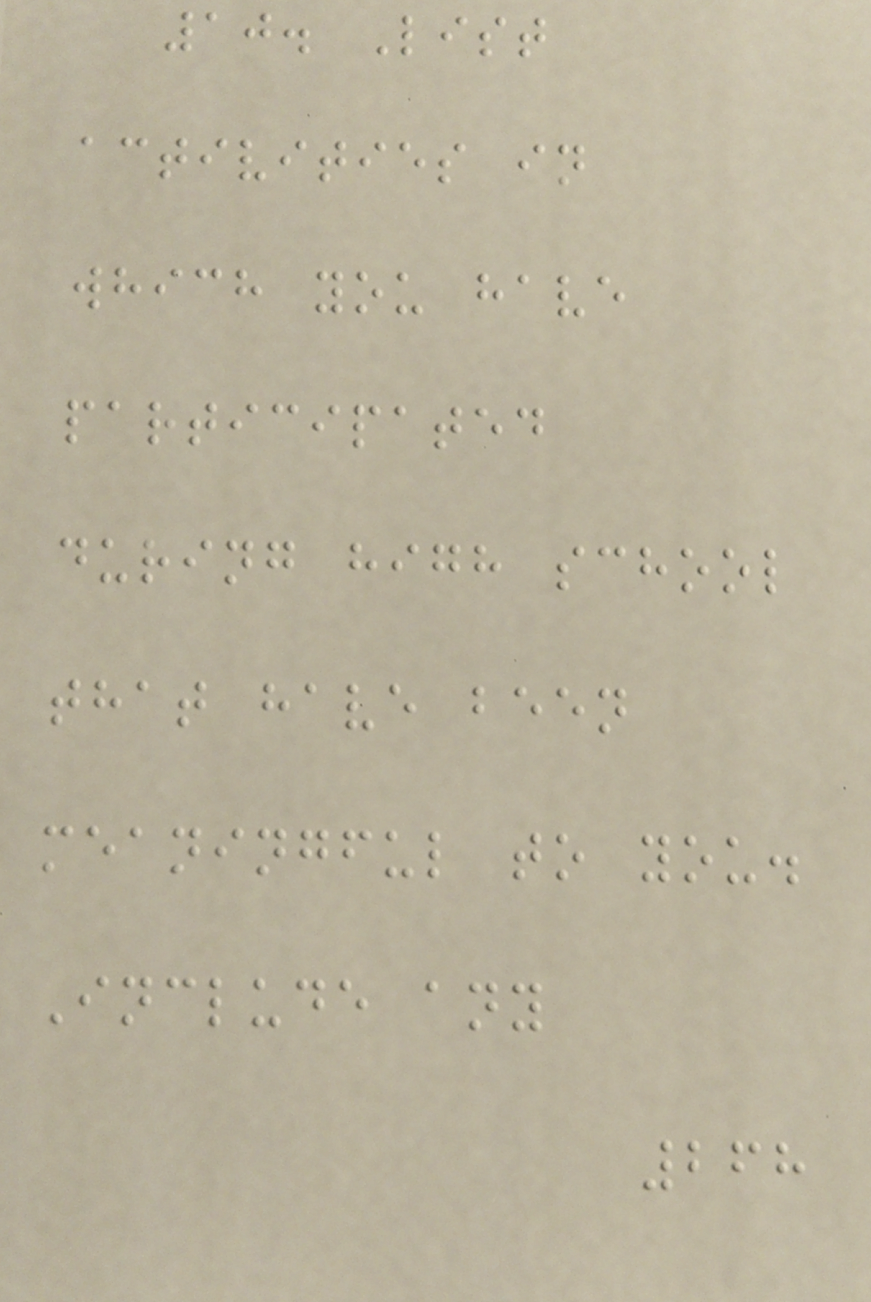10. List
activities in
which you have
participated
during high school
that have been
meaningful to you.
Include any
268
